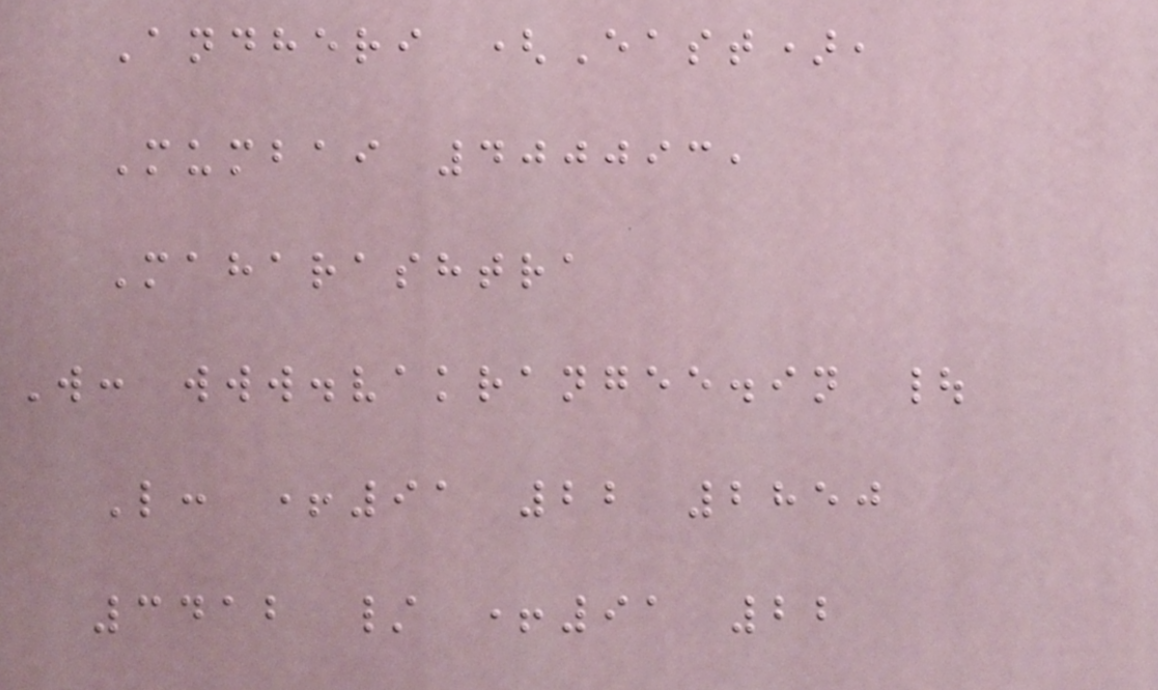Andheri (East),
Mumbai 400093,
Maharashtra
W: www.vakrangee.in |
L: +91 22 2850
3412 / +91 22
